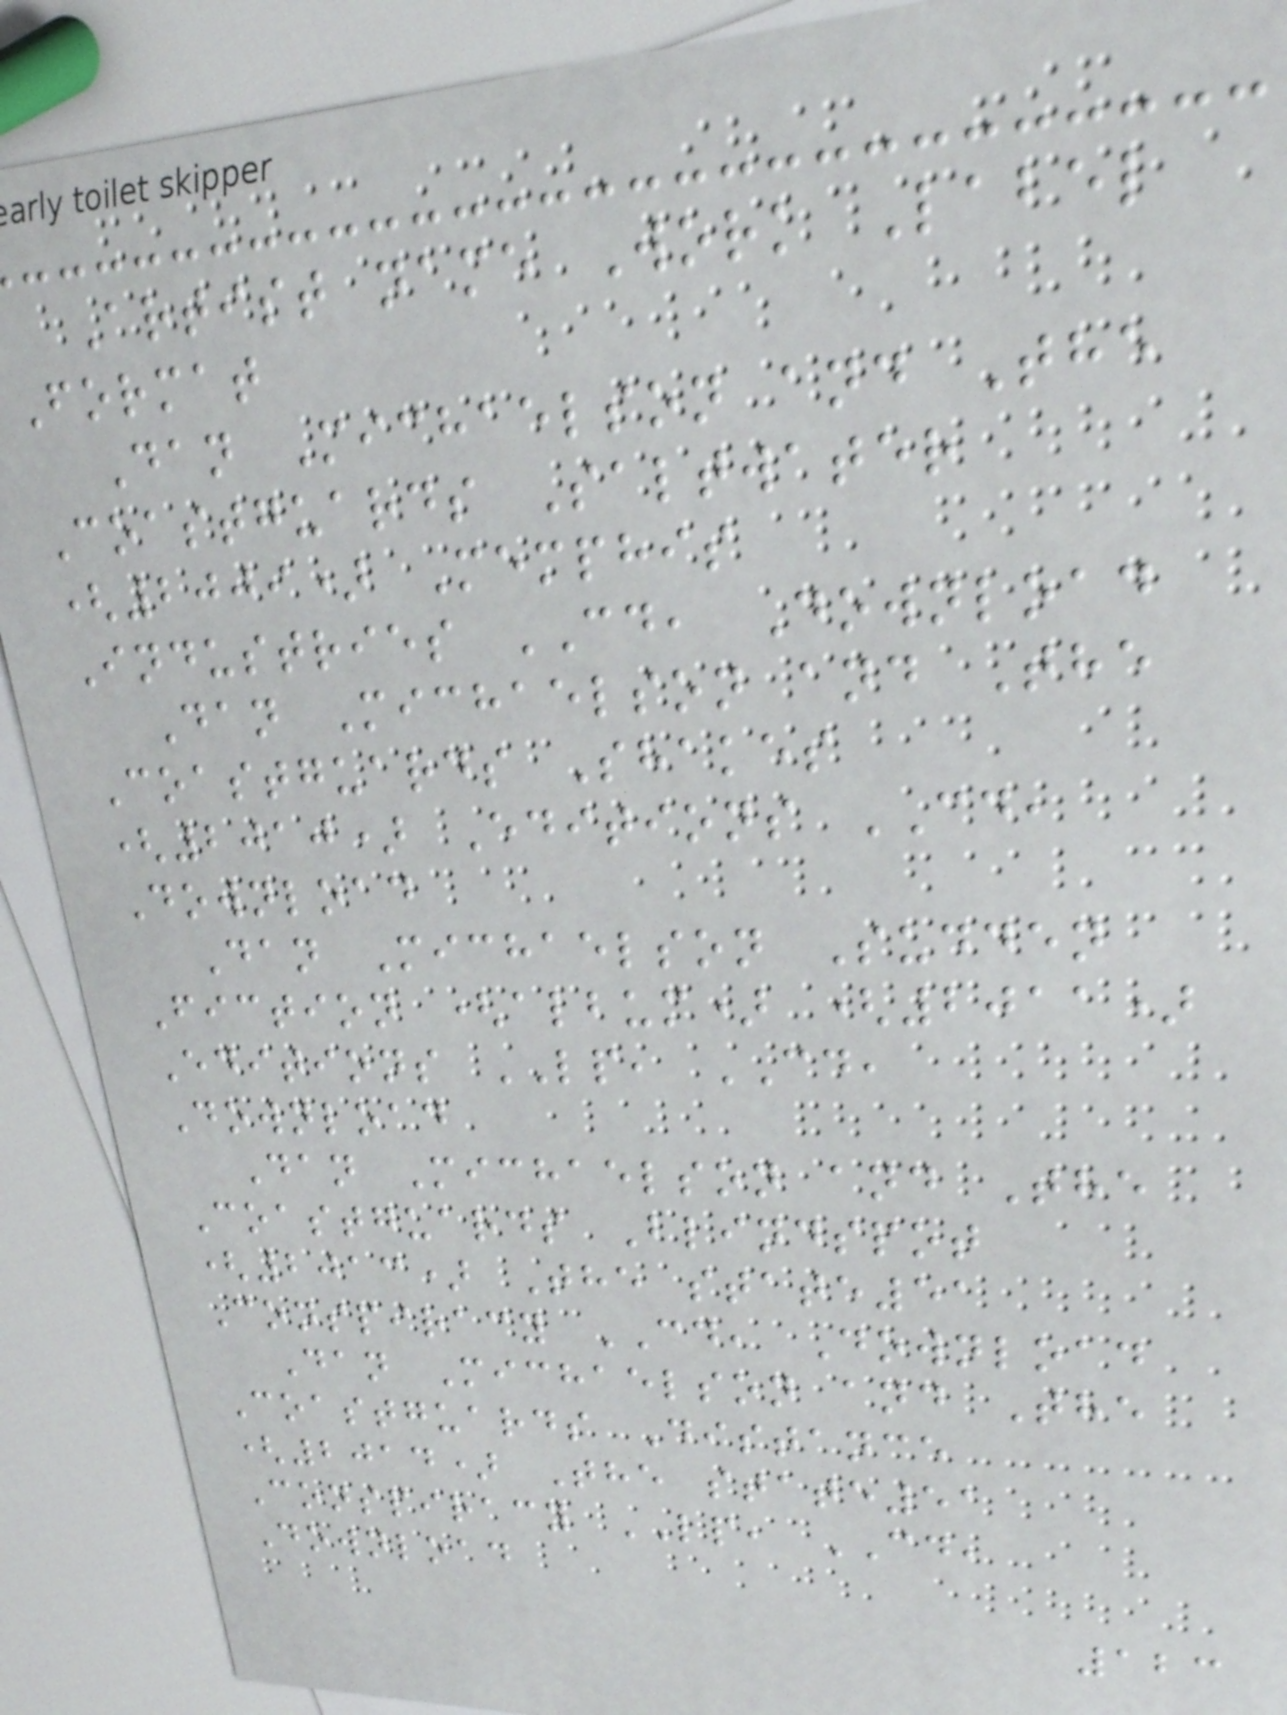Artist name Work Label
Format
Dan Michaelson and The
Coastguards Saltwater
(2009) Memphis
Industries CD, Download
Dan Michaelson and The
Coastguards Shakes
(2010) Editions CD,
Download
Dan Michaelson Sudden
Fiction (album) (2011)
Editions LP, CD,
Download
Dan Michaelson and The
Coastguards Blindspot
(2013) The state51
Conspiracy CD, Download
Dan Michaelson and The
Coastguards Distance
(2014) The state51
Conspiracy LP, CD,
Download
123
